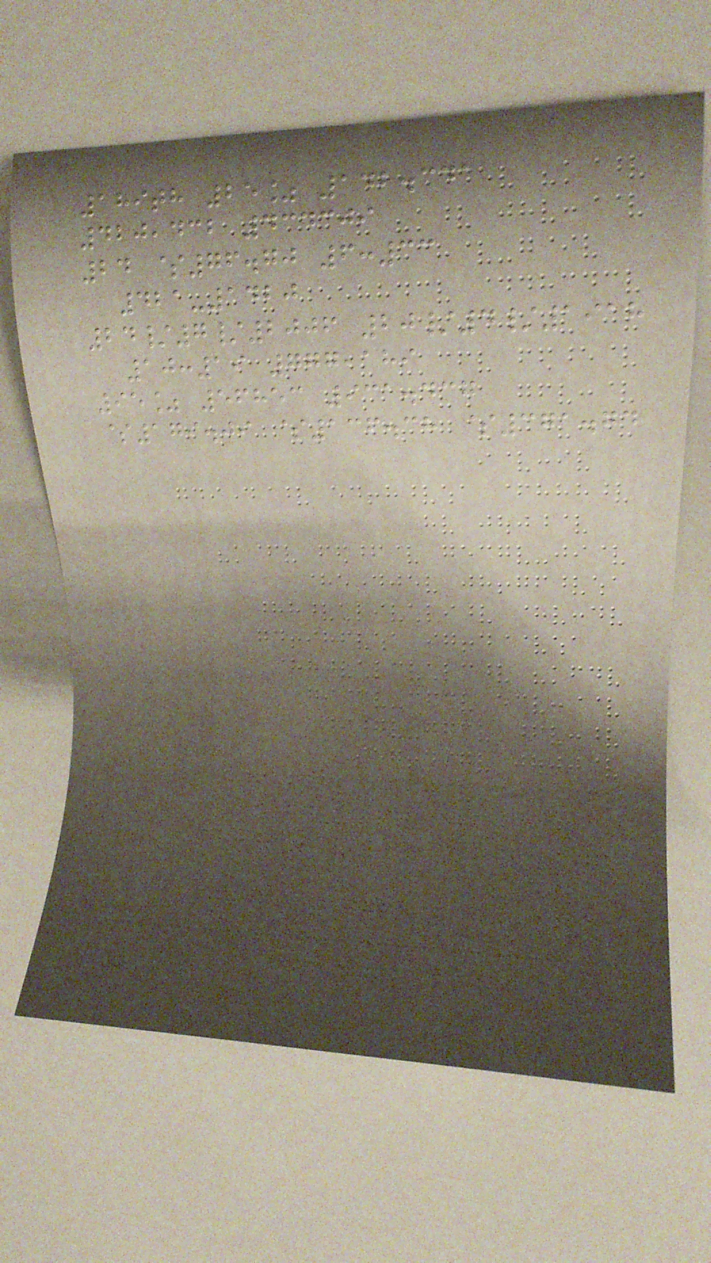189th 25% 142.341
420,432 434309
24 $76.70 6:33
421-1420
24/7/2006 20/4/1918
10:19 777,189
95% 56853 931.437
$179.09 $136.38 $371.74
